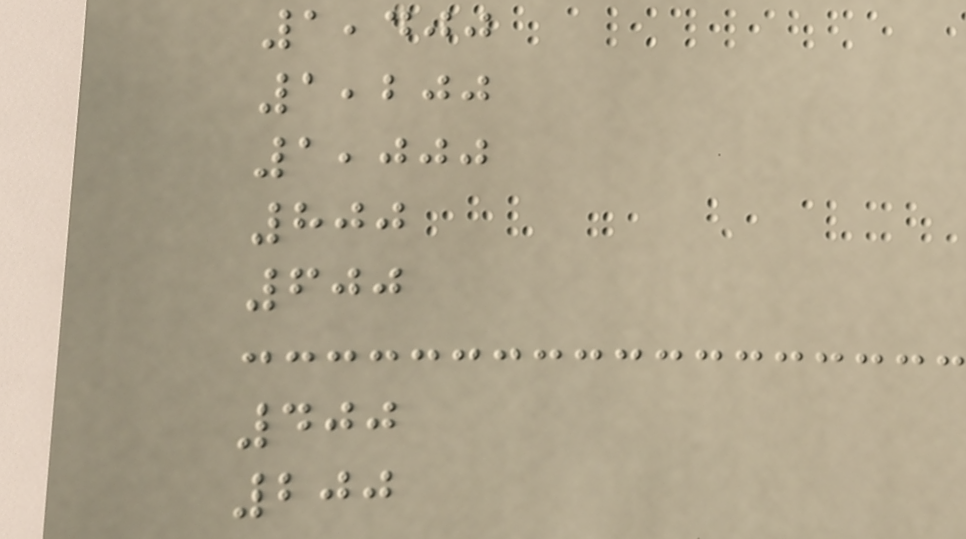1,400
1,200
1,000
800
600
400
200
